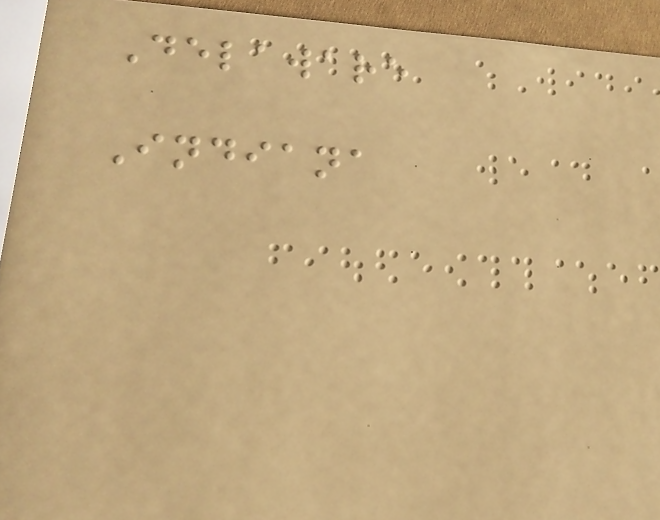Delaware
Indiana
